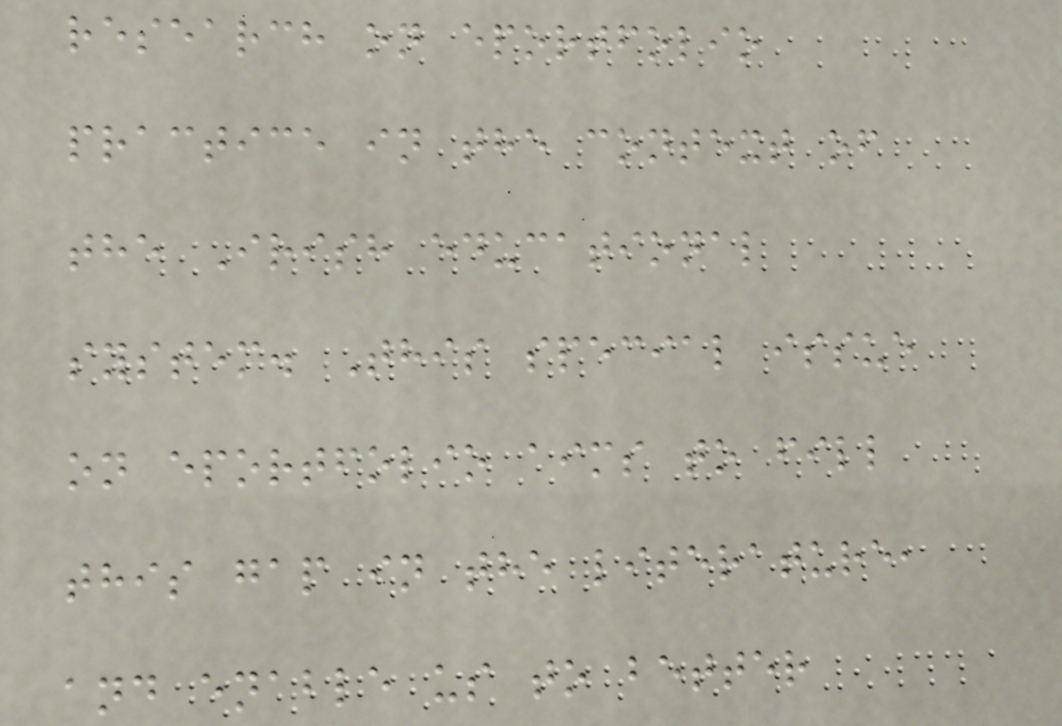research on eportfolio
practice in the context of
the Irish educational
system. This special issue
on eportfolio aims to fill
this gap in the literature,
and enable us to better
